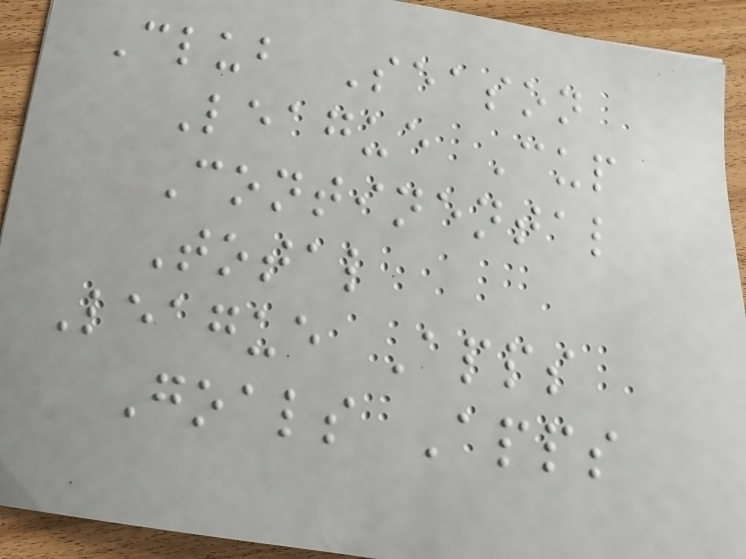Club Season
League Cup
Continental
Total
League Apps
Goals Apps
